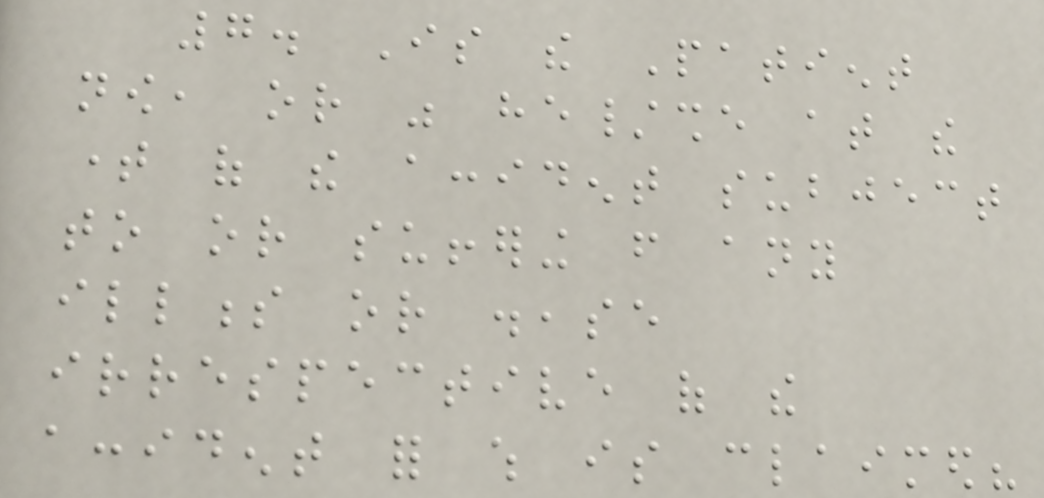7. Is the Patient
now, or was he/she at the
time of the accident subject
to or suffering from any
illness or disease
irrespective of the
accident for which is claimed?
